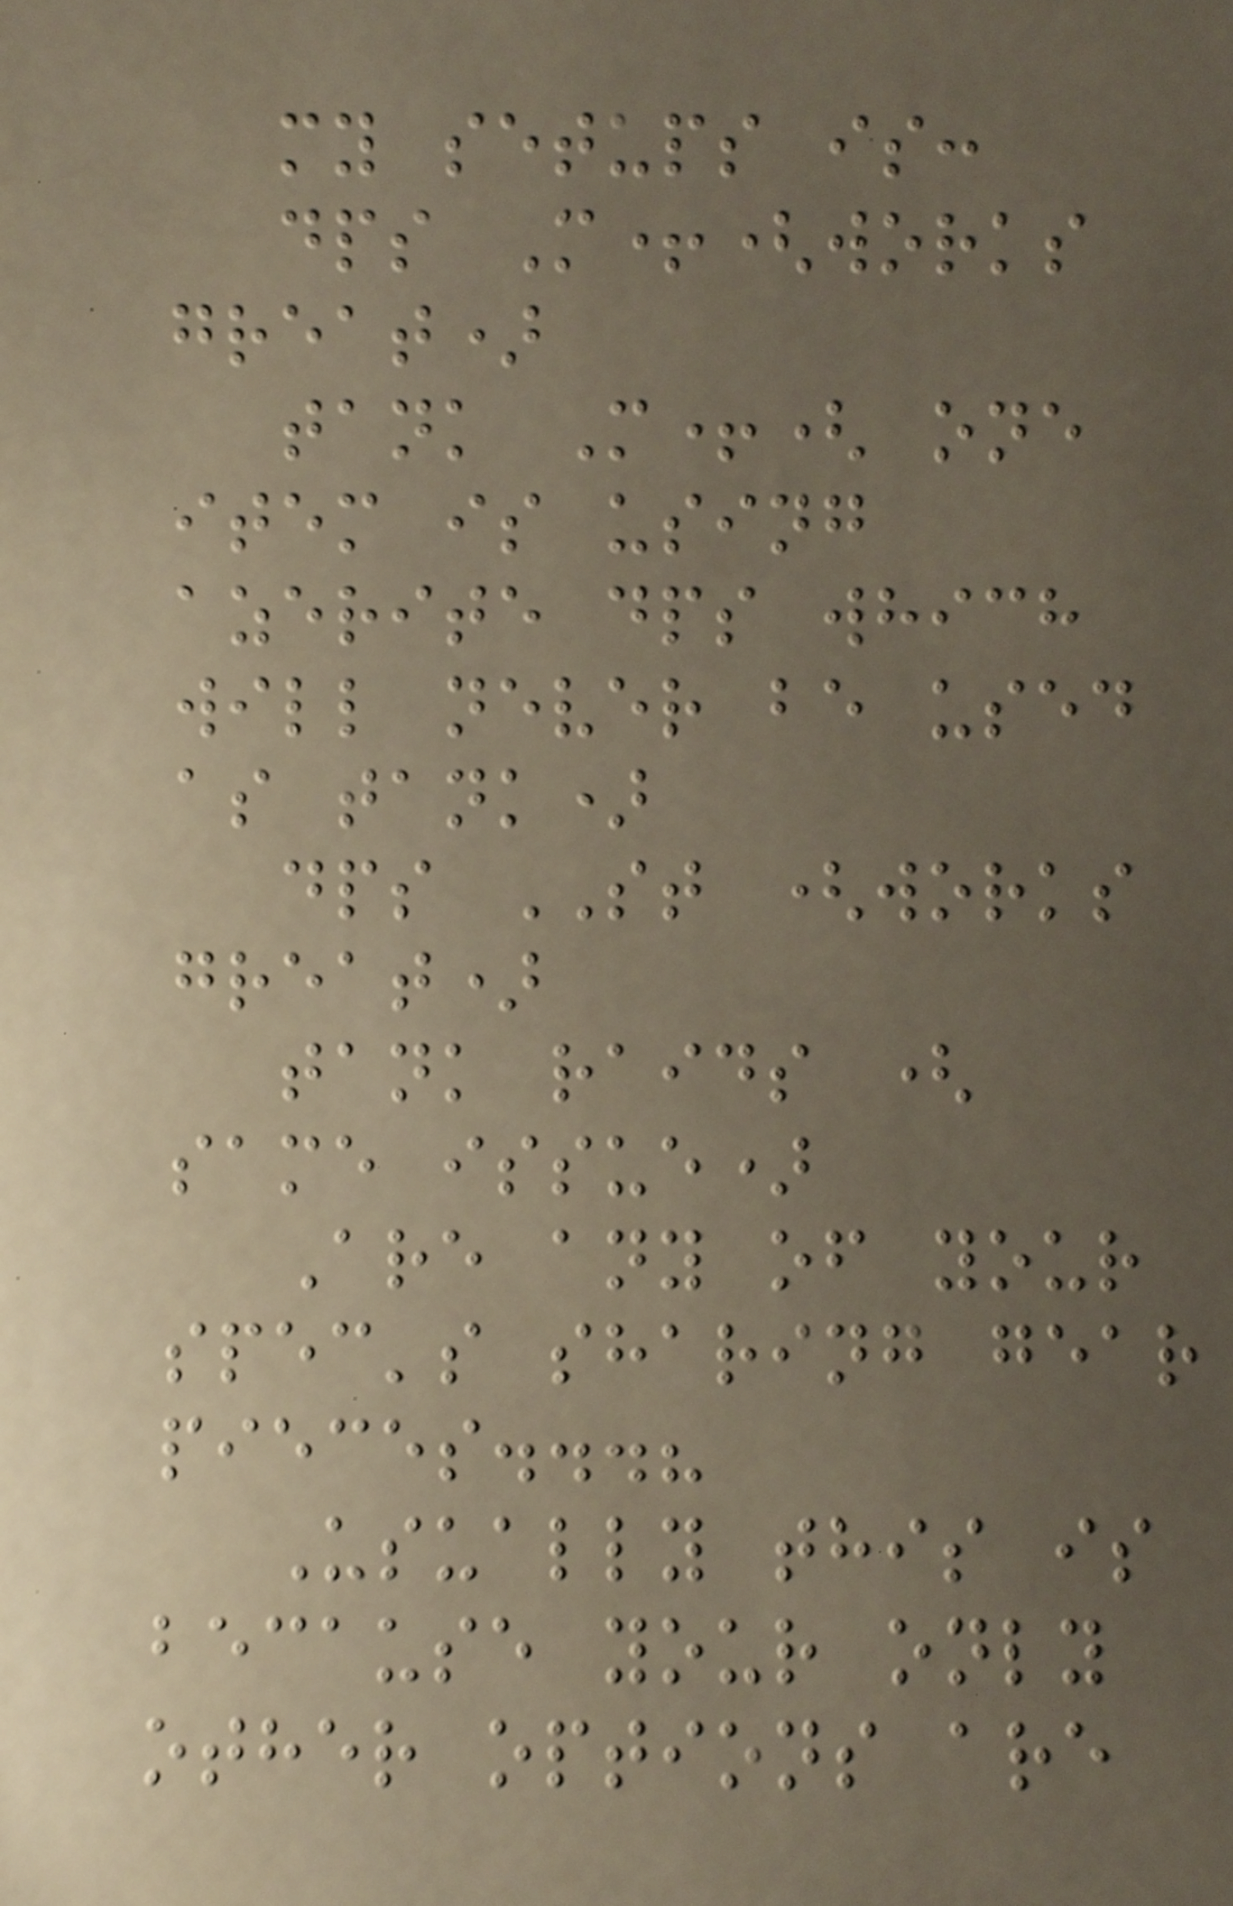my setups is:
dps M+(works
great)
tank M+( one
item is using
azerite dps which
will never be used
as tank)
dps ST (works
great)
tank raids (
same issue)
Are any of your
spec's sharing gear
pieces...?
Usually this is
because your only
other options are
